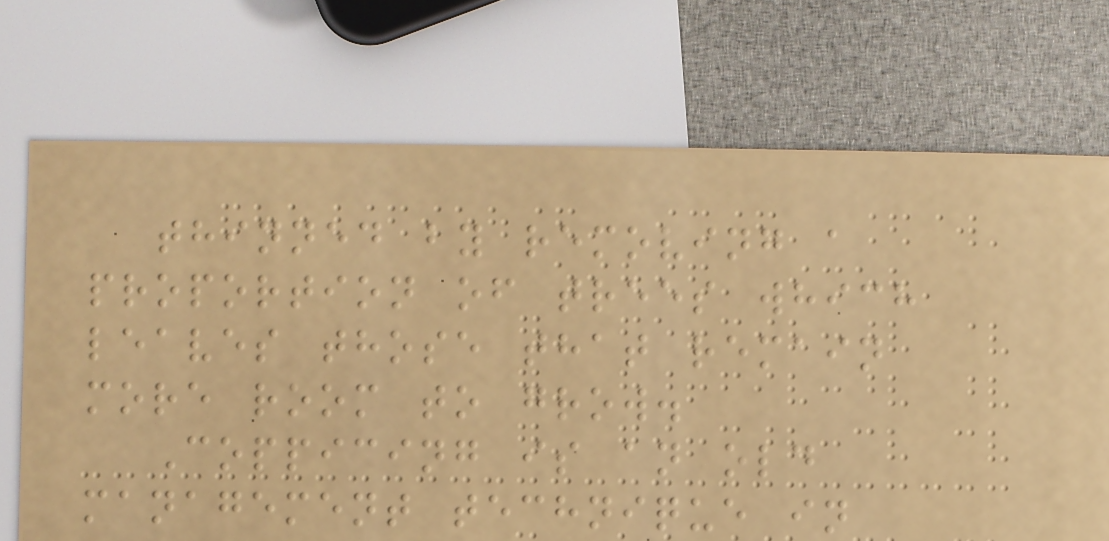thinned by removing a
proportion of trees which
leaves those that remain
more room to grow.
Coppicing is an old
management technique in
